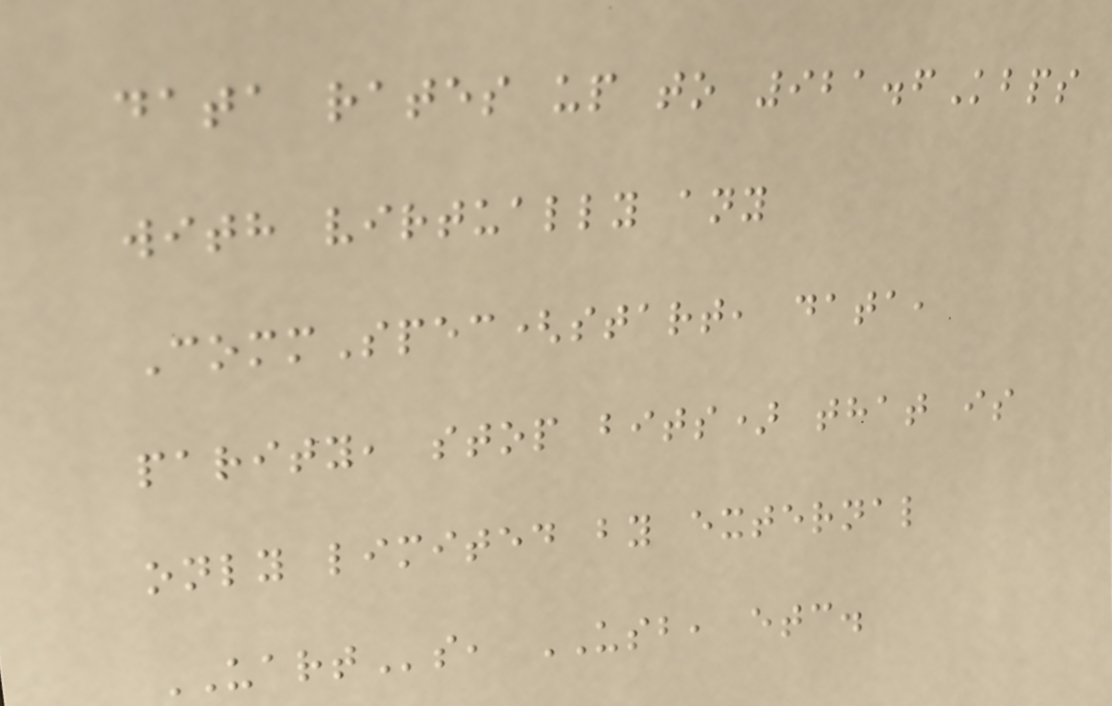data rates up to 921.6Kbps
with virtually any
CommSpec(start, data,
parity, stop bits) that is
only limited by external
UARTs, USB, etc.
